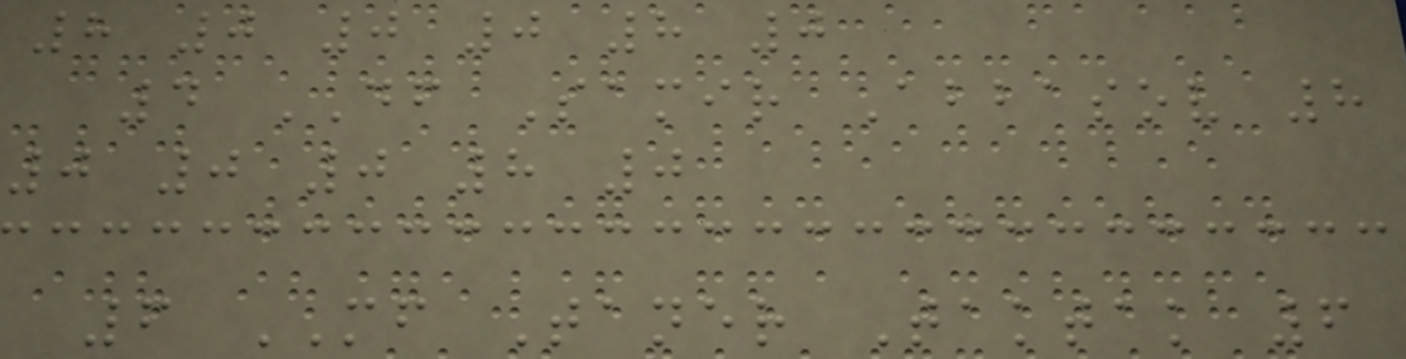8 0 0 0 8 0
4 DF Samir Abbasov 8
0 0 0 8 0
6 MF Taner Taktak 6
